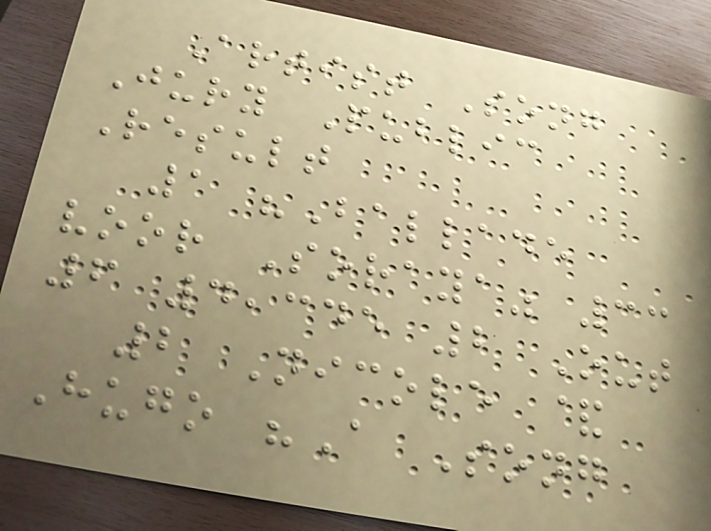Artist Song
Jury Public
Result
1 "Ballade
voor Soraya" 33
6 4,345 2 Out
2 Nicole &
Hugo "A Song
